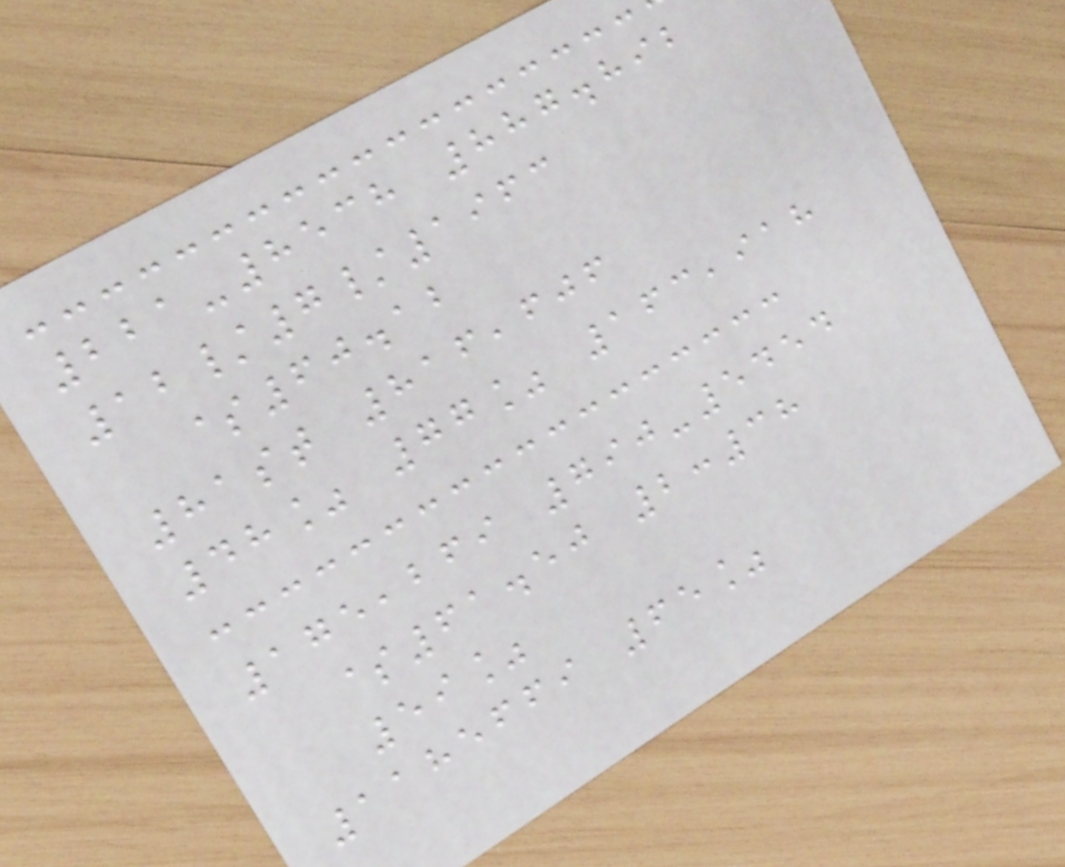221-8538 887.892
12/7/1963
$60.12
81st 816,606
48% 77% 163,918
175,269 790-5454
$61.50 2:38
59%
1185669 65%
